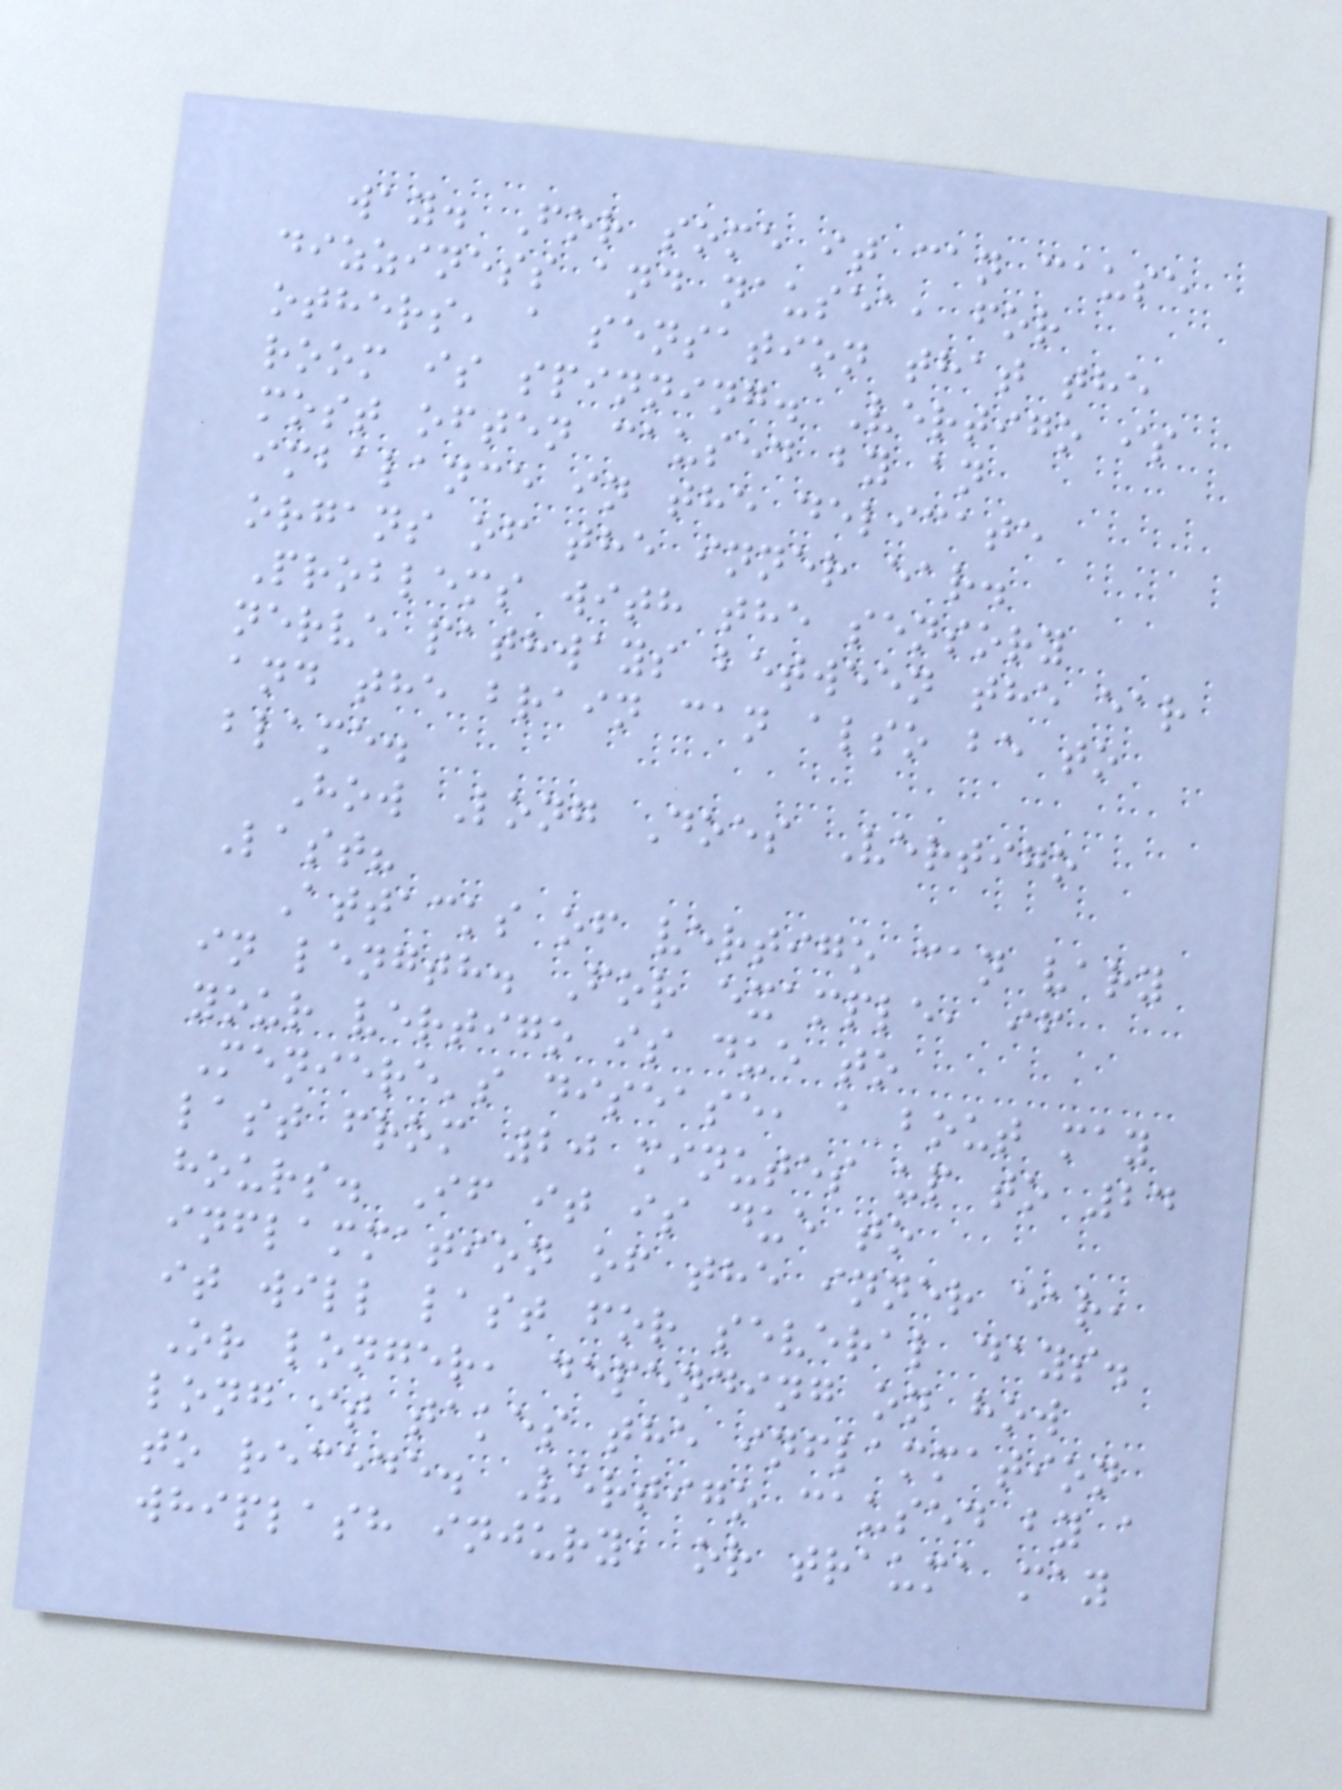way. For some it can cause
dizziness and nausea, for
others, a sensation that the
room is spinning. Vertigo is
most often caused by an
imbalance in the delicate
organs of the inner ear.
Problems with the sensory
nerve pathways between the ear
and the brain can also be to
blame.
How Long Does Vertigo
Last?
Attacks of vertigo can vary
in length. For example, if
your vertigo is due to
Meniere's disease, a bout may
last from 20 minutes up to 24
hours. If it is due to
inflammation of the inner ear,
it will last for several days.
Or longer, depending on how
long it takes the inflammation
to recede. Vertigo caused by a
whiplash injury, or trauma may
